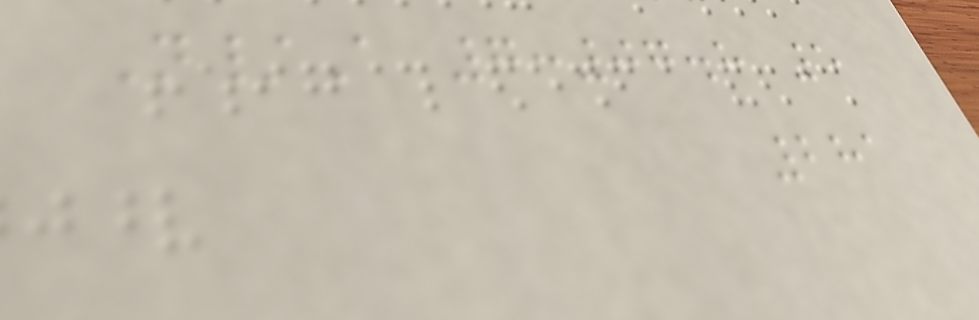N/A 7:07.8 5
281
